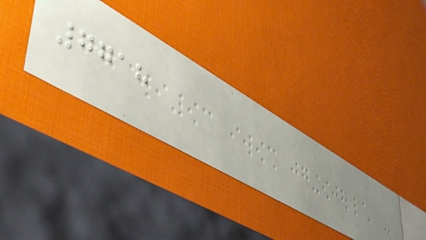7718
